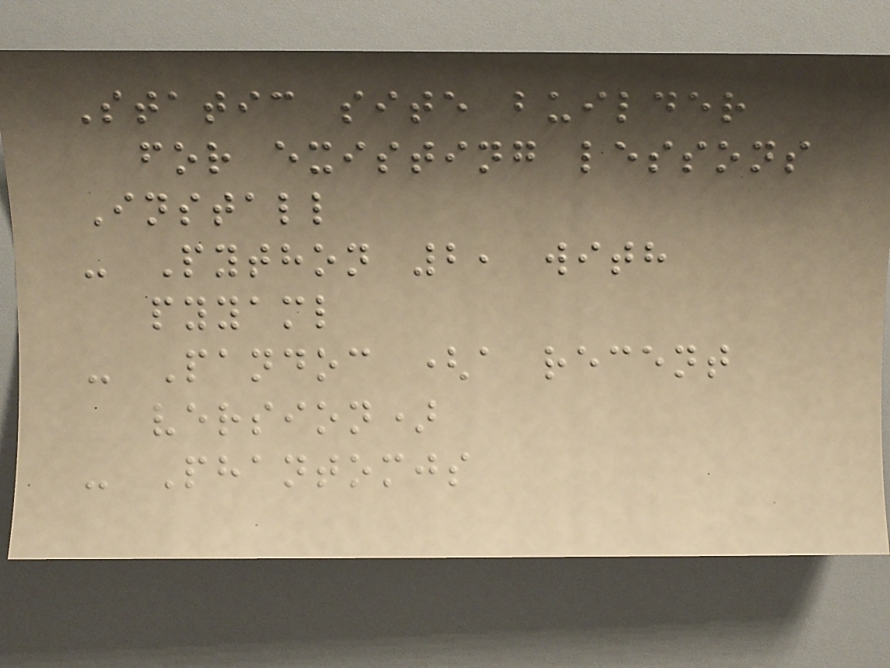Static site builder
for existing lessons
Install
- Python 2, with
pyyaml
- Pandoc (a recent
version)
- Phantomjs
